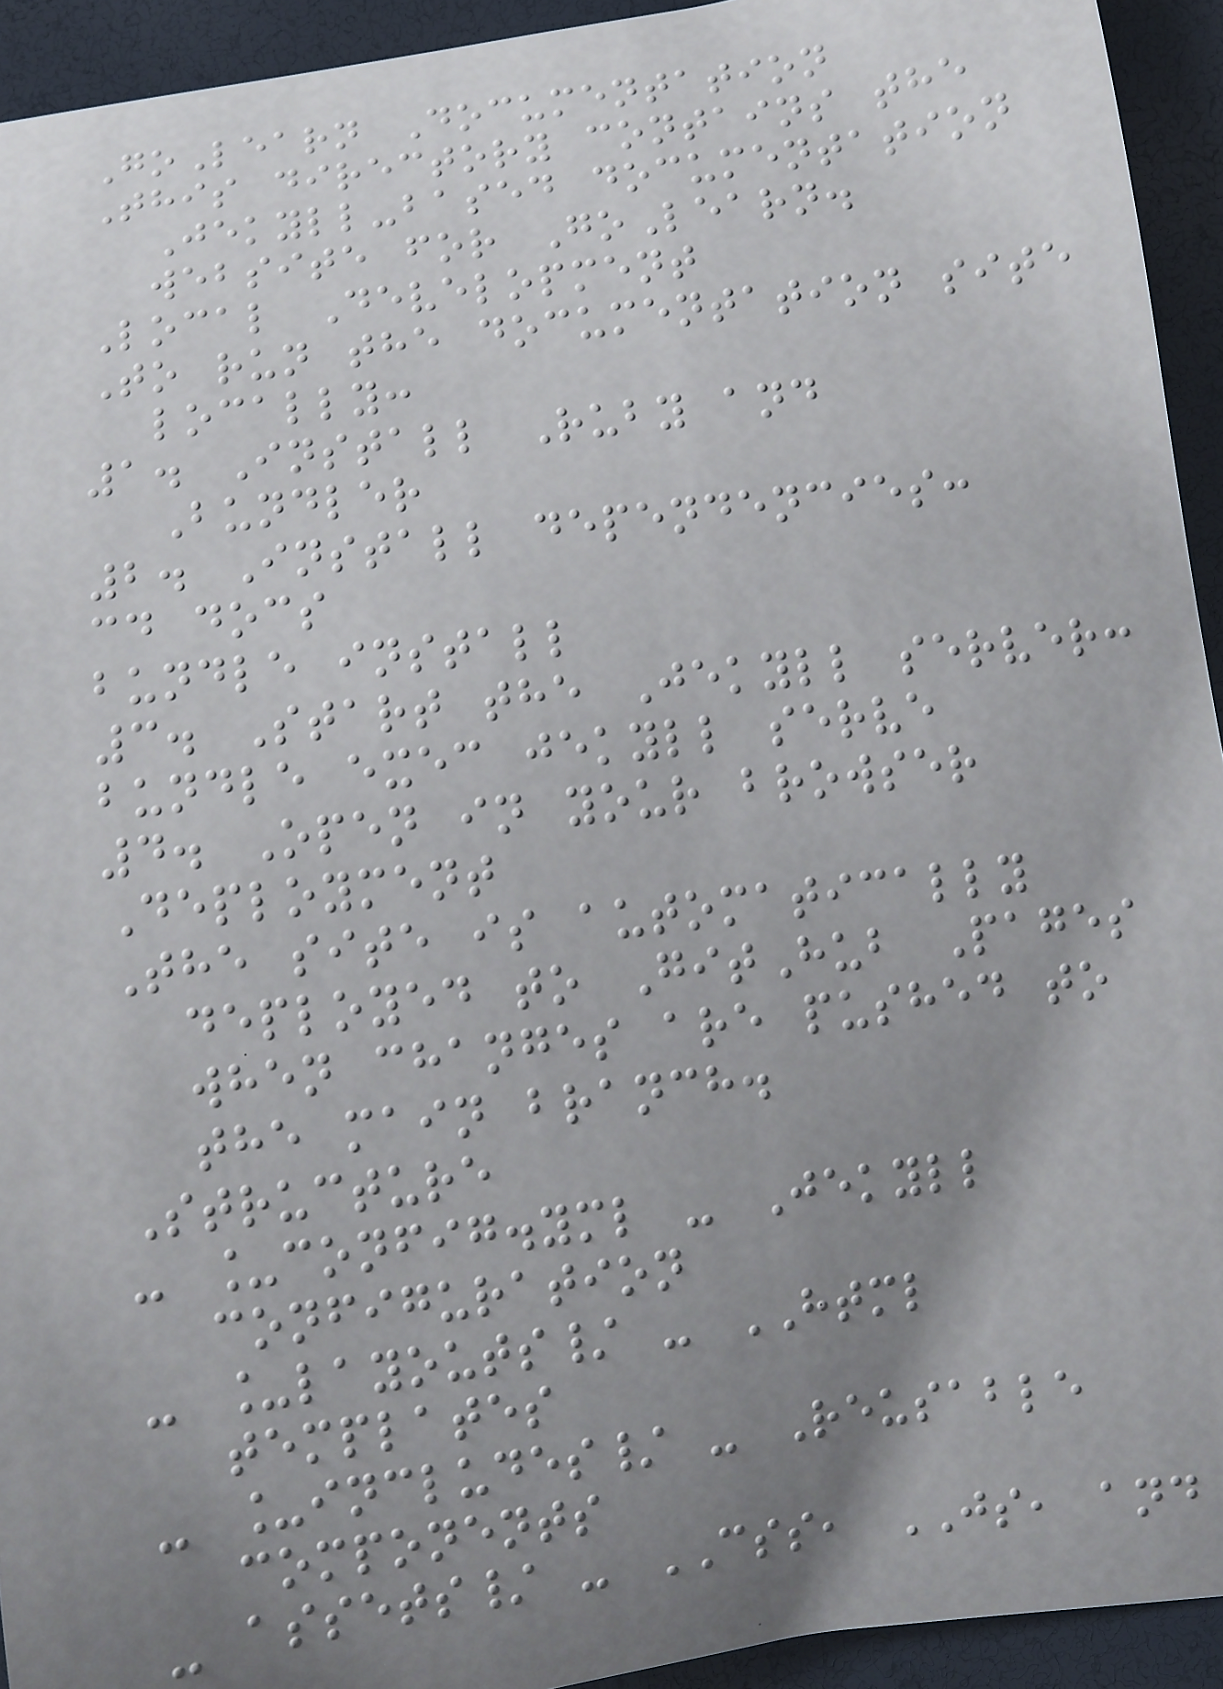GoLearn Documentation
This directory contains the
Jekyll-based documentation
website for GoLearn.
Local Development
To run the documentation site
locally:
1. Install Ruby and
Bundler
2. Install dependencies:
cd docs
bundle install
3. Start the Jekyll server:
bundle exec jekyll serve
4. Open in your browser
Deployment
The site is automatically
deployed to GitHub Pages
when changes are pushed to
the main branch.
Structure
- _config.yml - Jekyll
configuration
- _layouts/ - HTML
templates
- _includes/ - Reusable
components
- assets/ - CSS, JS, and
